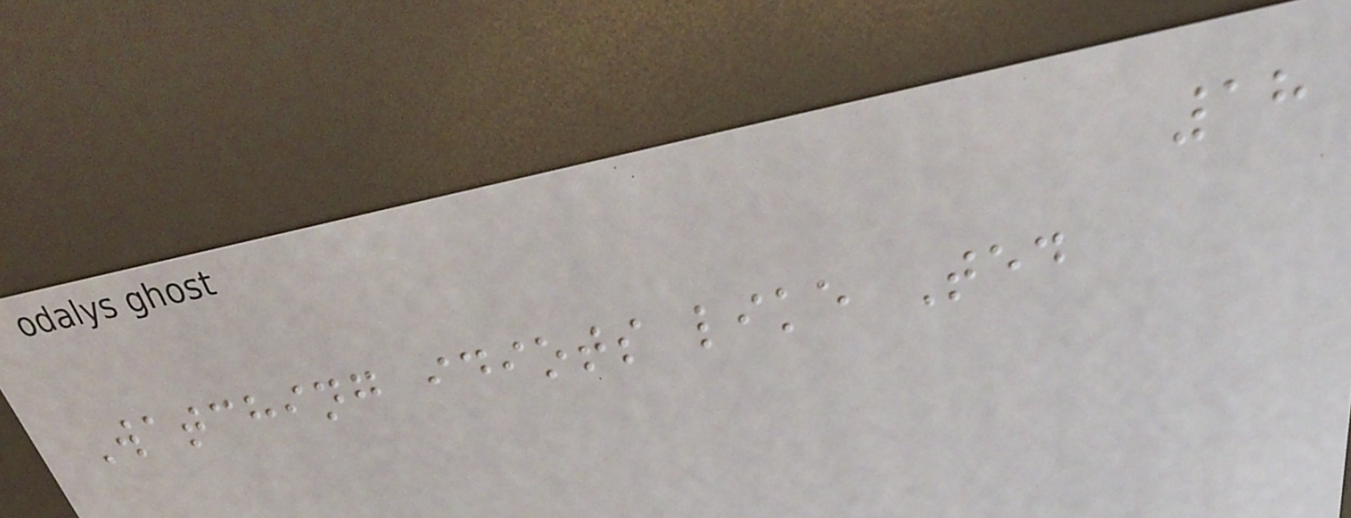18
Watching idiots like Ted
